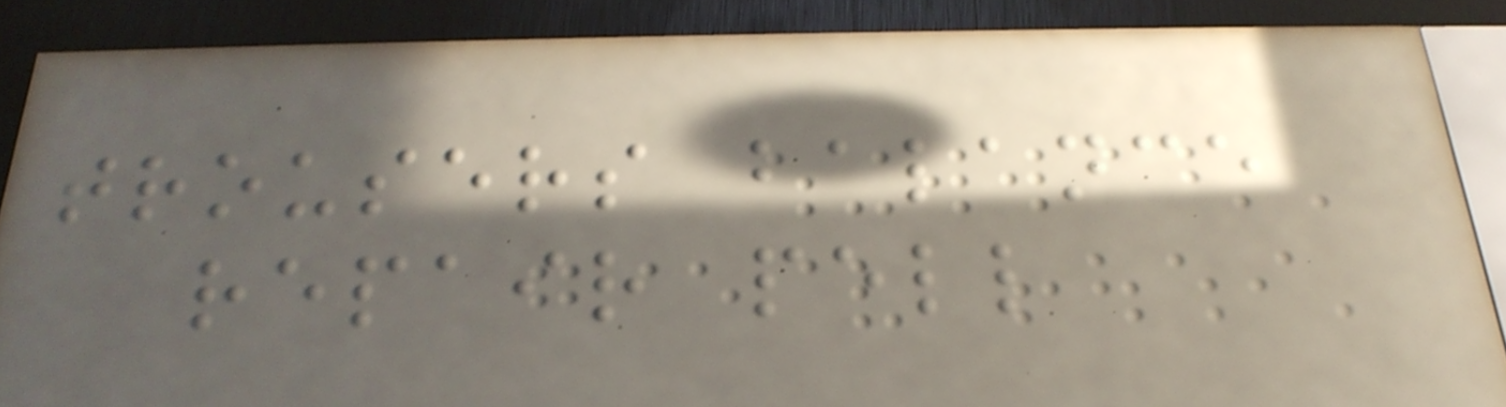trousers balance
repair pell
